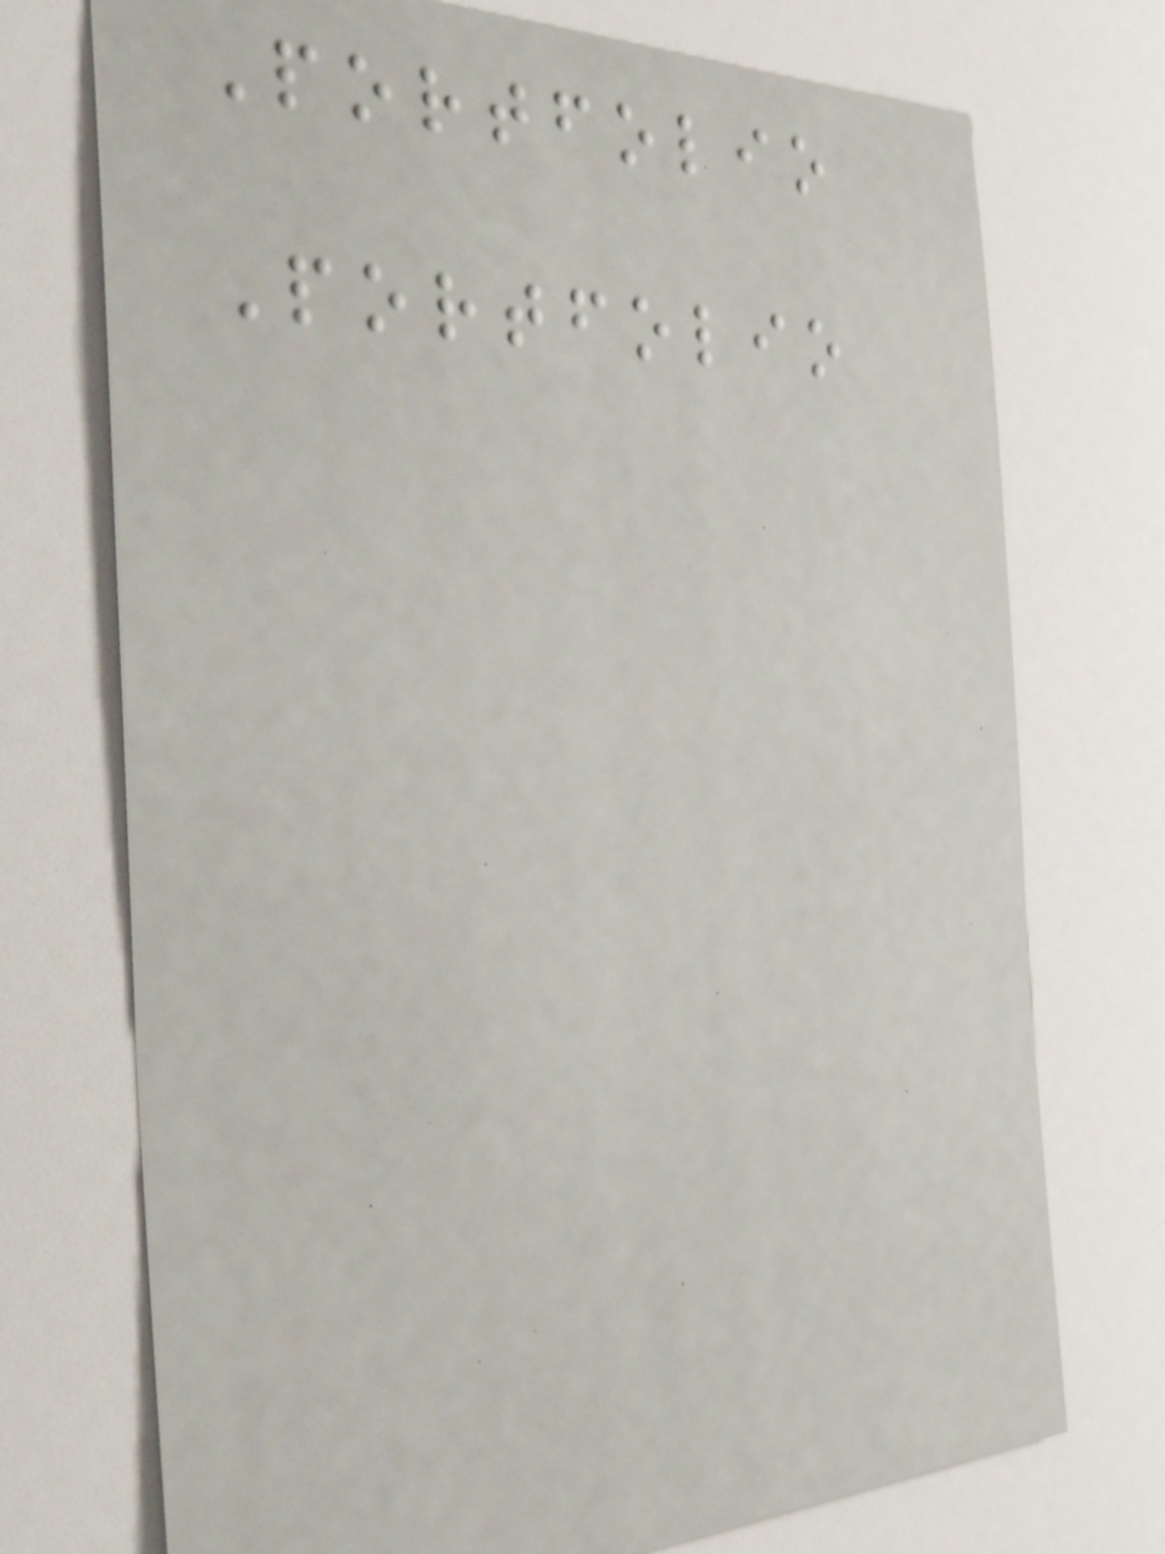Portfolio
Portfolio
